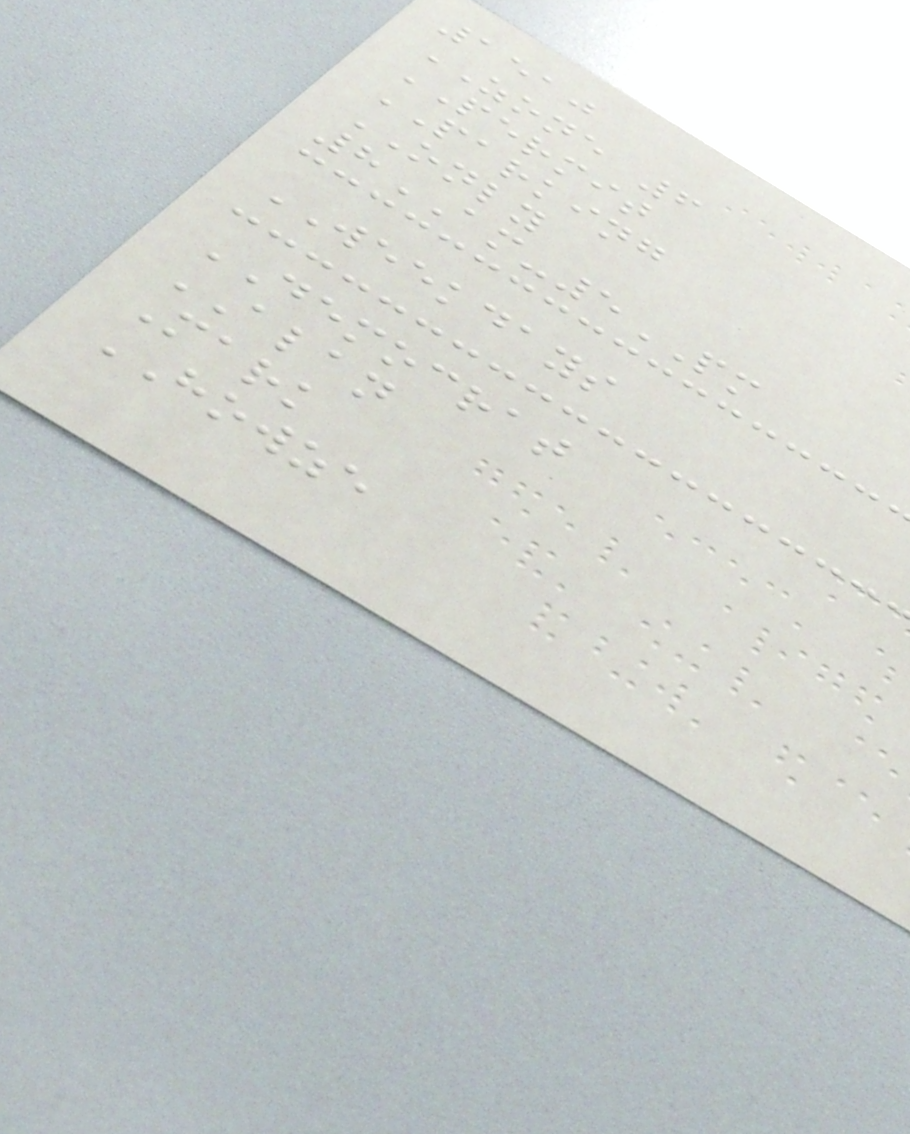1510
ZONE 6
PERMIT
PARKING
ONLY
8AM-5PM
WEEKDAYS
DEMOCRAT
ALAN
Mark
HOWZE
